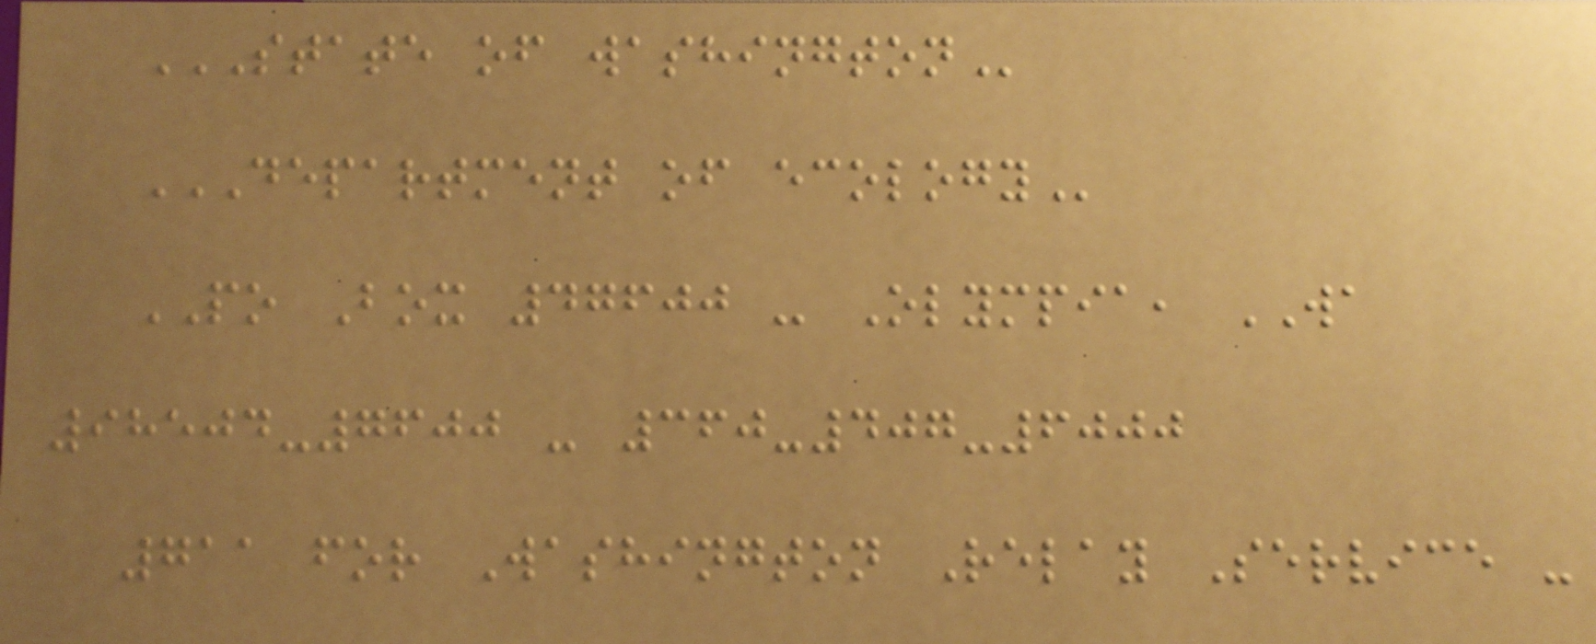STATE OF WASHINGTON
DEPARTMENT OF ECOLOGY
PO Box 47600 - Olympia, WA
98504-7600 - 360-407-6000
711 for Washington Relay Service -
